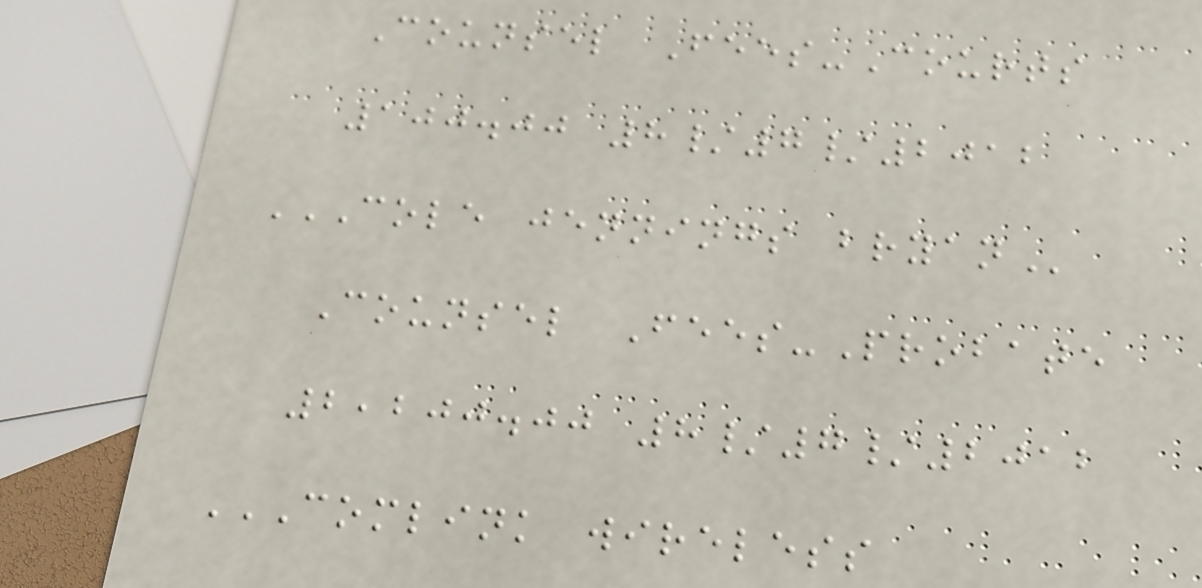Counsel Fees-Courts
100.00 8/7/2012
COLE JENNINGS BRYAN
Counsel Fees-Probate
2,200.00 8/7/2012
COMLINK WIRELESS
